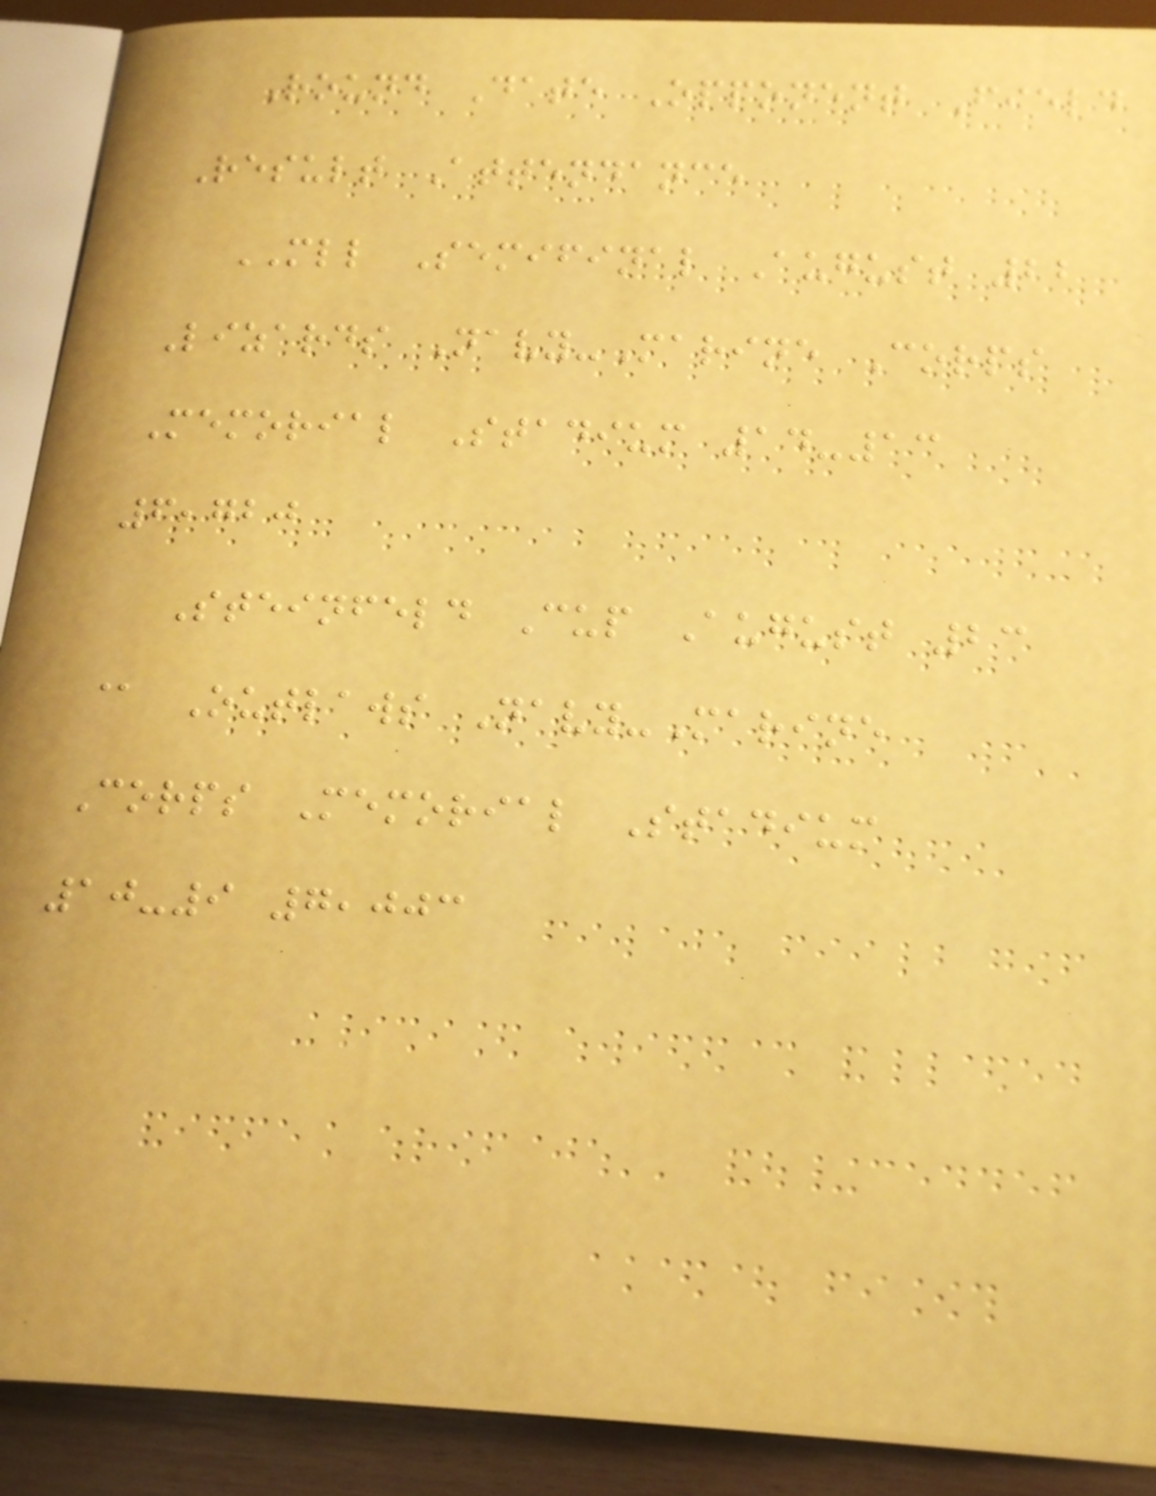Round Date Opponent Field
Result Attendance
MLL Semifinal August 22
Lizards Navy-Marine Corps
Memorial Stadium 14-13
6,720
Steinfeld Cup August 23
@ Outlaws Navy-Marine
Corps Memorial Stadium
10-9 7,003
